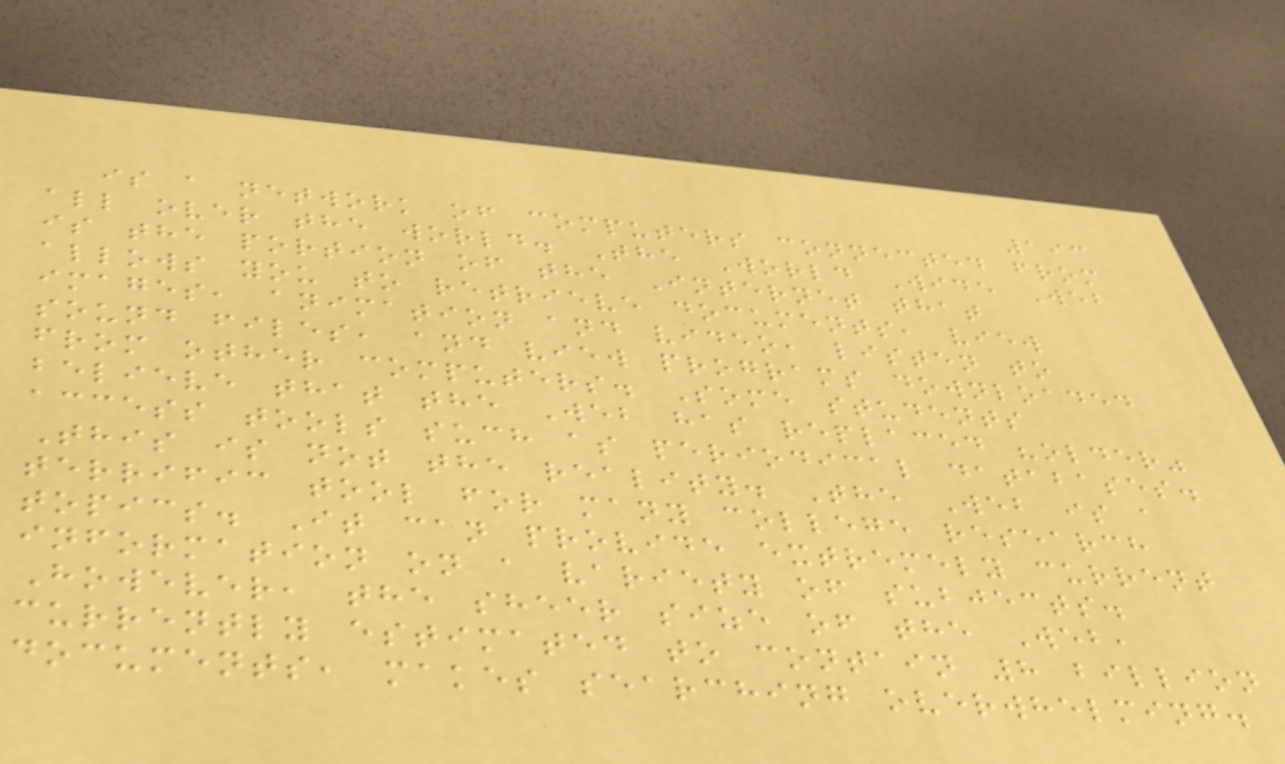193
is a network of computers connected from
all over the world. The World Wide Web
is the portion of the Internet that
allows you to retrieve documents, view
images, animation and video, listen to
sound files, and view programs downloaded
from other computers. Some students
believe that the Web has replaced "older"
access tools such as periodical databases.
This is not the reality. The Web is a
terrific tool for many college research
topics. It can provide extremely current
information on a variety of subjects.
However, the sheer size of the Web,
currently estimated to contain 8 billion
documents, makes searching overwhelming.
